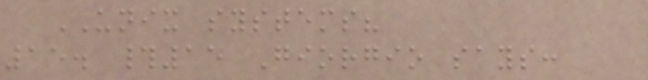UNIX systems?
15. #15 Giorgio says:
